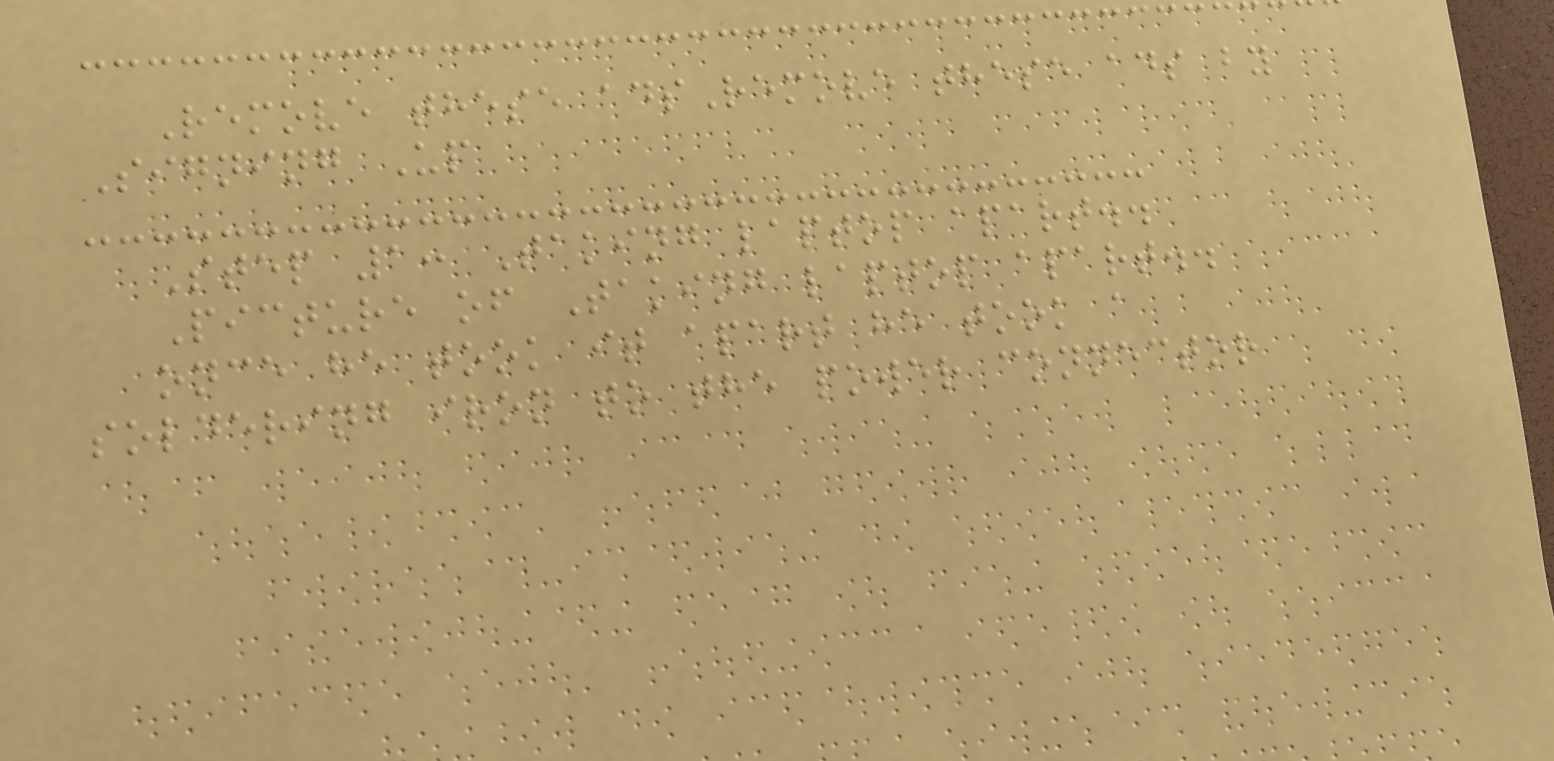Remove these adsRemove these ads by
Signing Up
Step 1: Taking laptop apart..
Picture of Taking laptop apart..
once he took it apart he took a
soldering iron to the power connector
